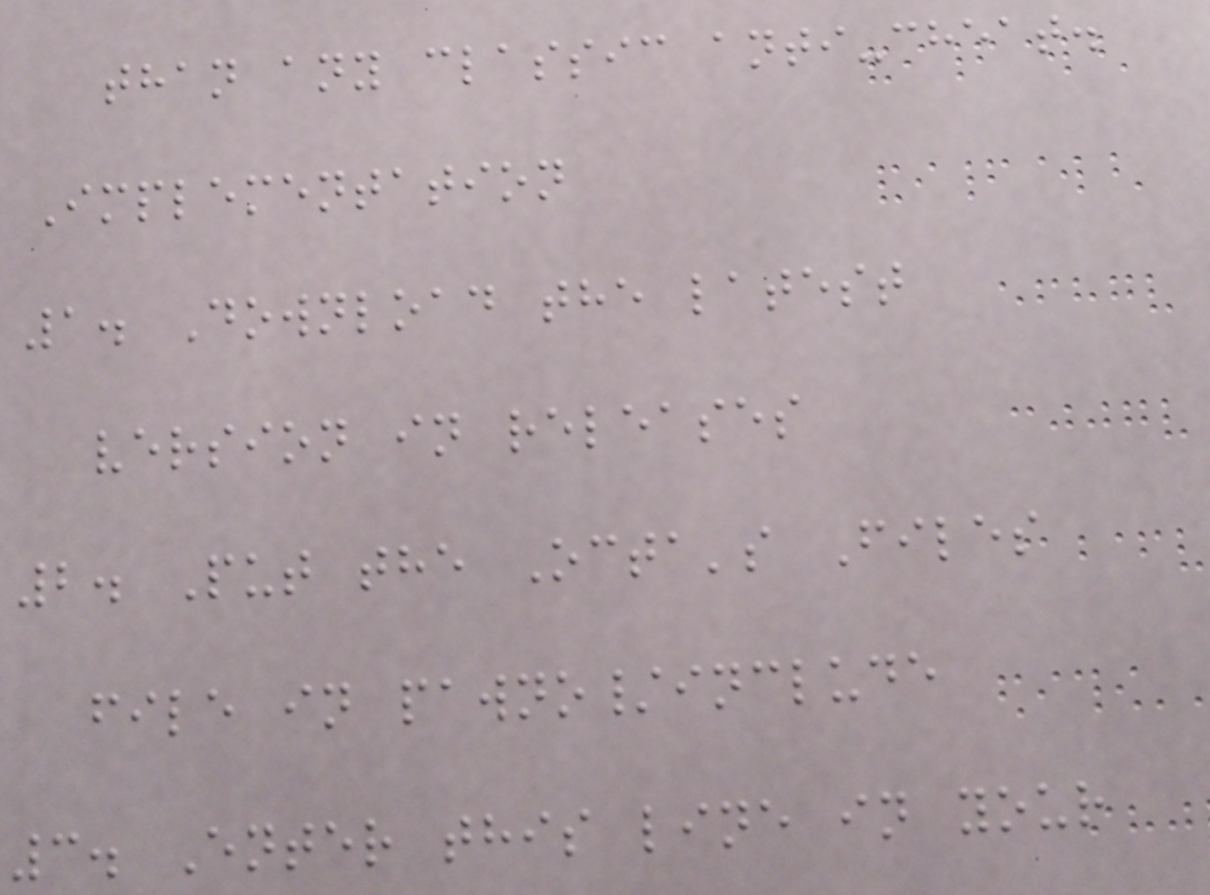than any classic anti-cheat.
Implementation
1. Download the latest
version in releases
2. Put the Octa's Files
file in pawno/include
3. Enter this line in your
